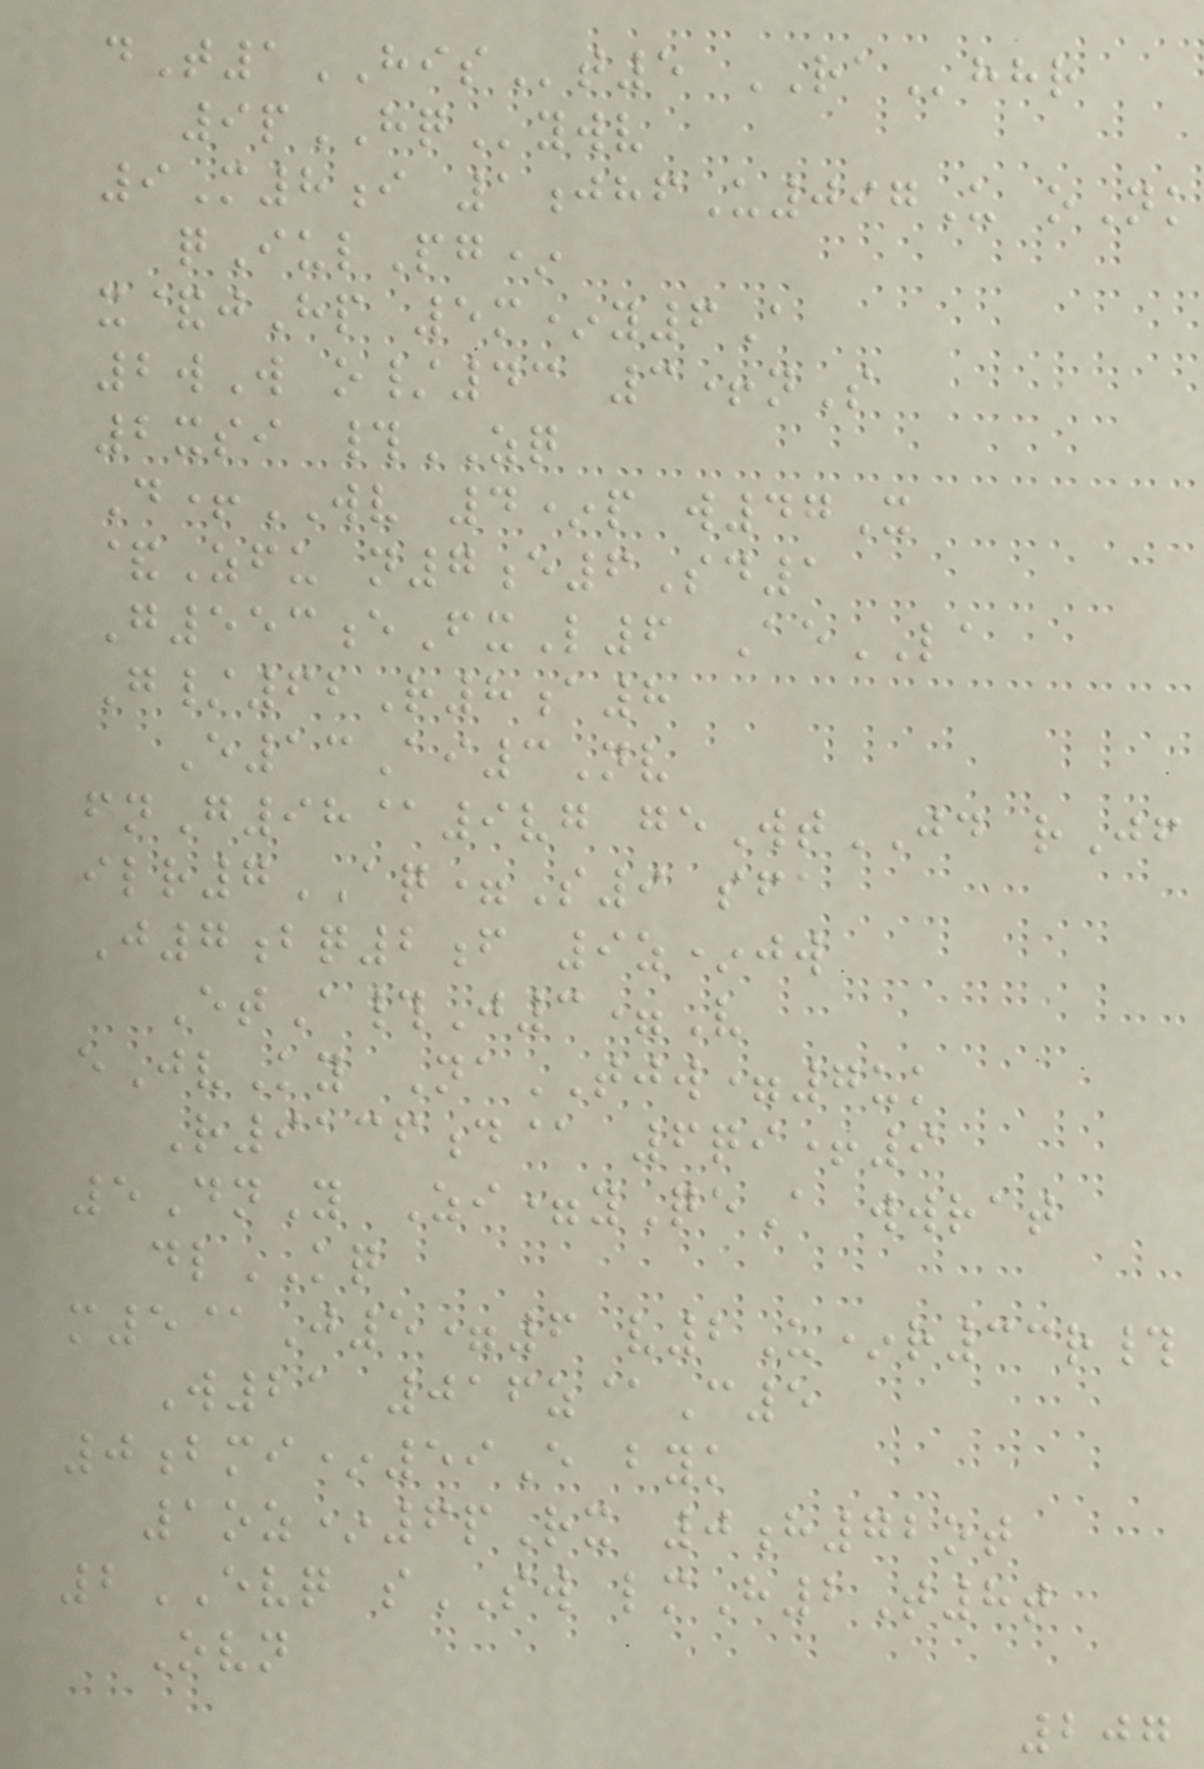dT1HISt5 RAhhr
9pHQywv
9M8i 1jhfU097U oNk
qIulPg*
x&jHp 5m*y6A
2wW o/43 3+nS
2xsi #ZQ
D+WV 4*p w47X
&Zfu n7e6Sd1
G553eFxL6 AeLA
G/62R8a8
E13Ai3Nv
fnG98@9vg geWtJD rJf
ilr7AQ=S9 sfa
J7bq2f 9z*jw
EtA#J3=V
eJvKy NaTJW=7uk
R9136d@ 6qi+9
5DnY Zi=yQeA wwrat
dlKQ
m5@J5=6 v2U*r33r#
W21 016z@C5
0bmi*59E byk
1oz*6pRx 0h72ot
2EVQ sSW lmH2T8t
Ovn
207
